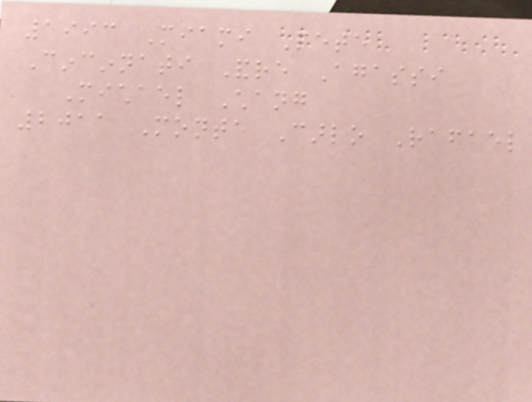1993 Miami Pete
Cincinnati Andre Agassi
Michael Chang
2011 Monte Carlo Rafael
